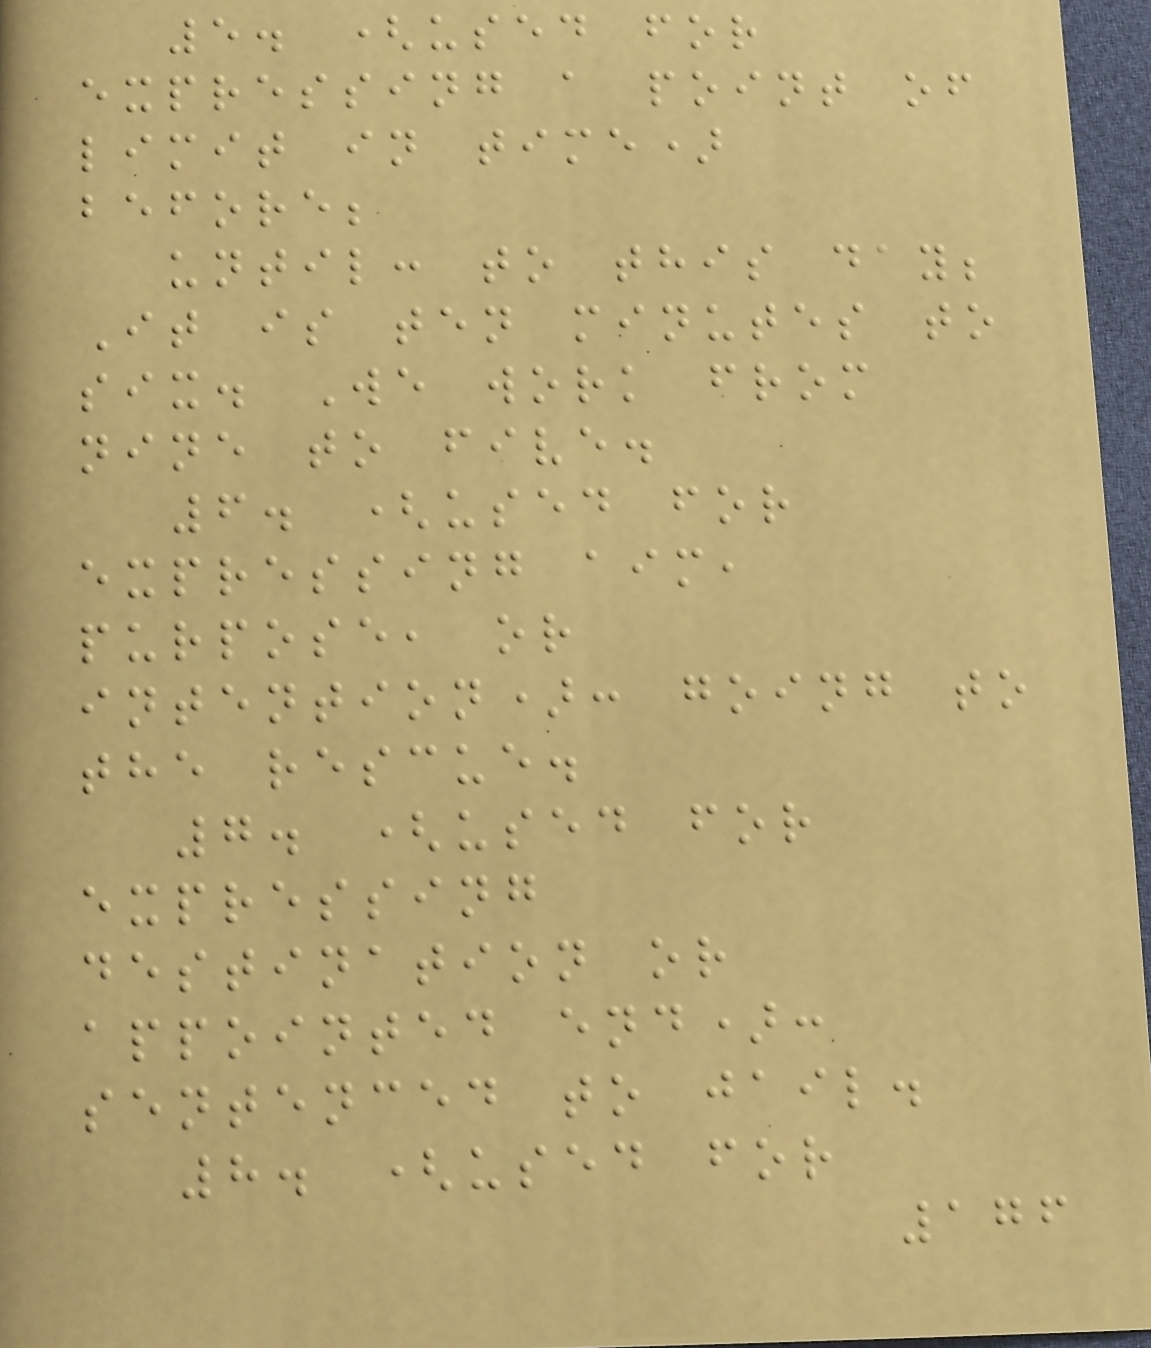5. (used for
expressing a point of
limit in time)
before;
until: to this day;
It is ten minutes to
six. We work from
nine to five.
6. (used for
expressing aim,
purpose, or
intention): going to
the rescue.
7. (used for
expressing
destination or
appointed end):
sentenced to jail.
8. (used for
176
